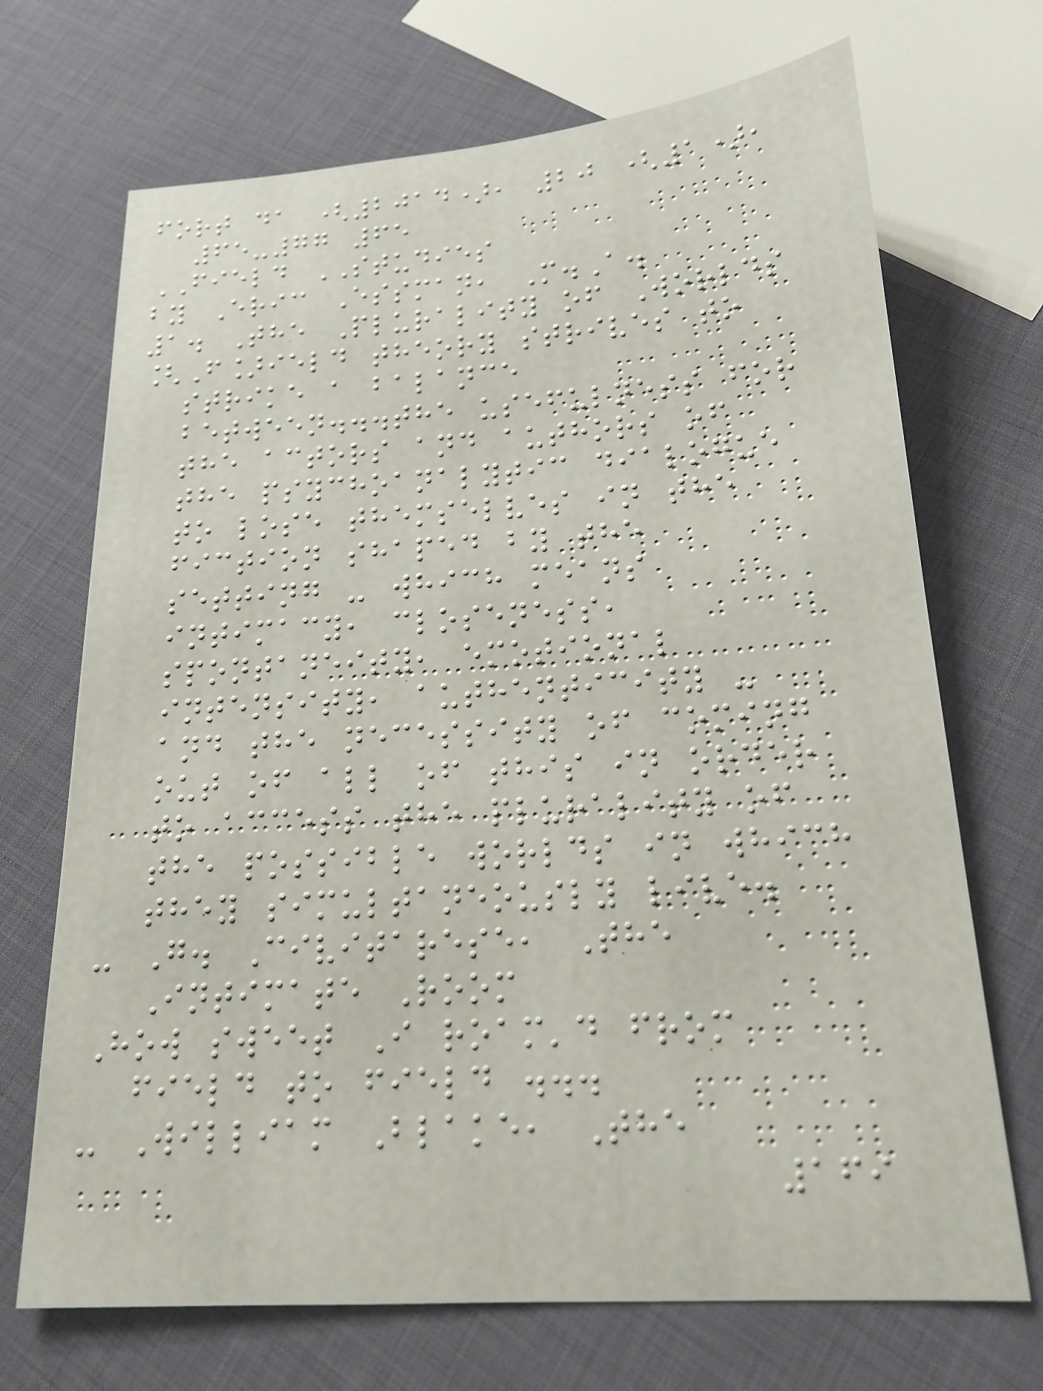fort da (2014), 20 (1),
65-77 65
FIELD STUDIES
by Eric Essman, M.A.
1. The Plurality of Worlds
[F]ield theory strives to
strike a balance
between...the usefulness for
the actors and authors of
the psychoanalytic dialogue
to lose themselves in the
fiction shaped by the
setting - which means
intimacy, closeness,
spontaneity, emotional
intensity, authenticity -
and the necessity of coming
out of all of this in order
to access the plurality of
the possible worlds in which
they simultaneously live.
- G. Civitarese, The
Intimate Room
How sweet I roam'd from
field to field ...
- William Blake, The
169
